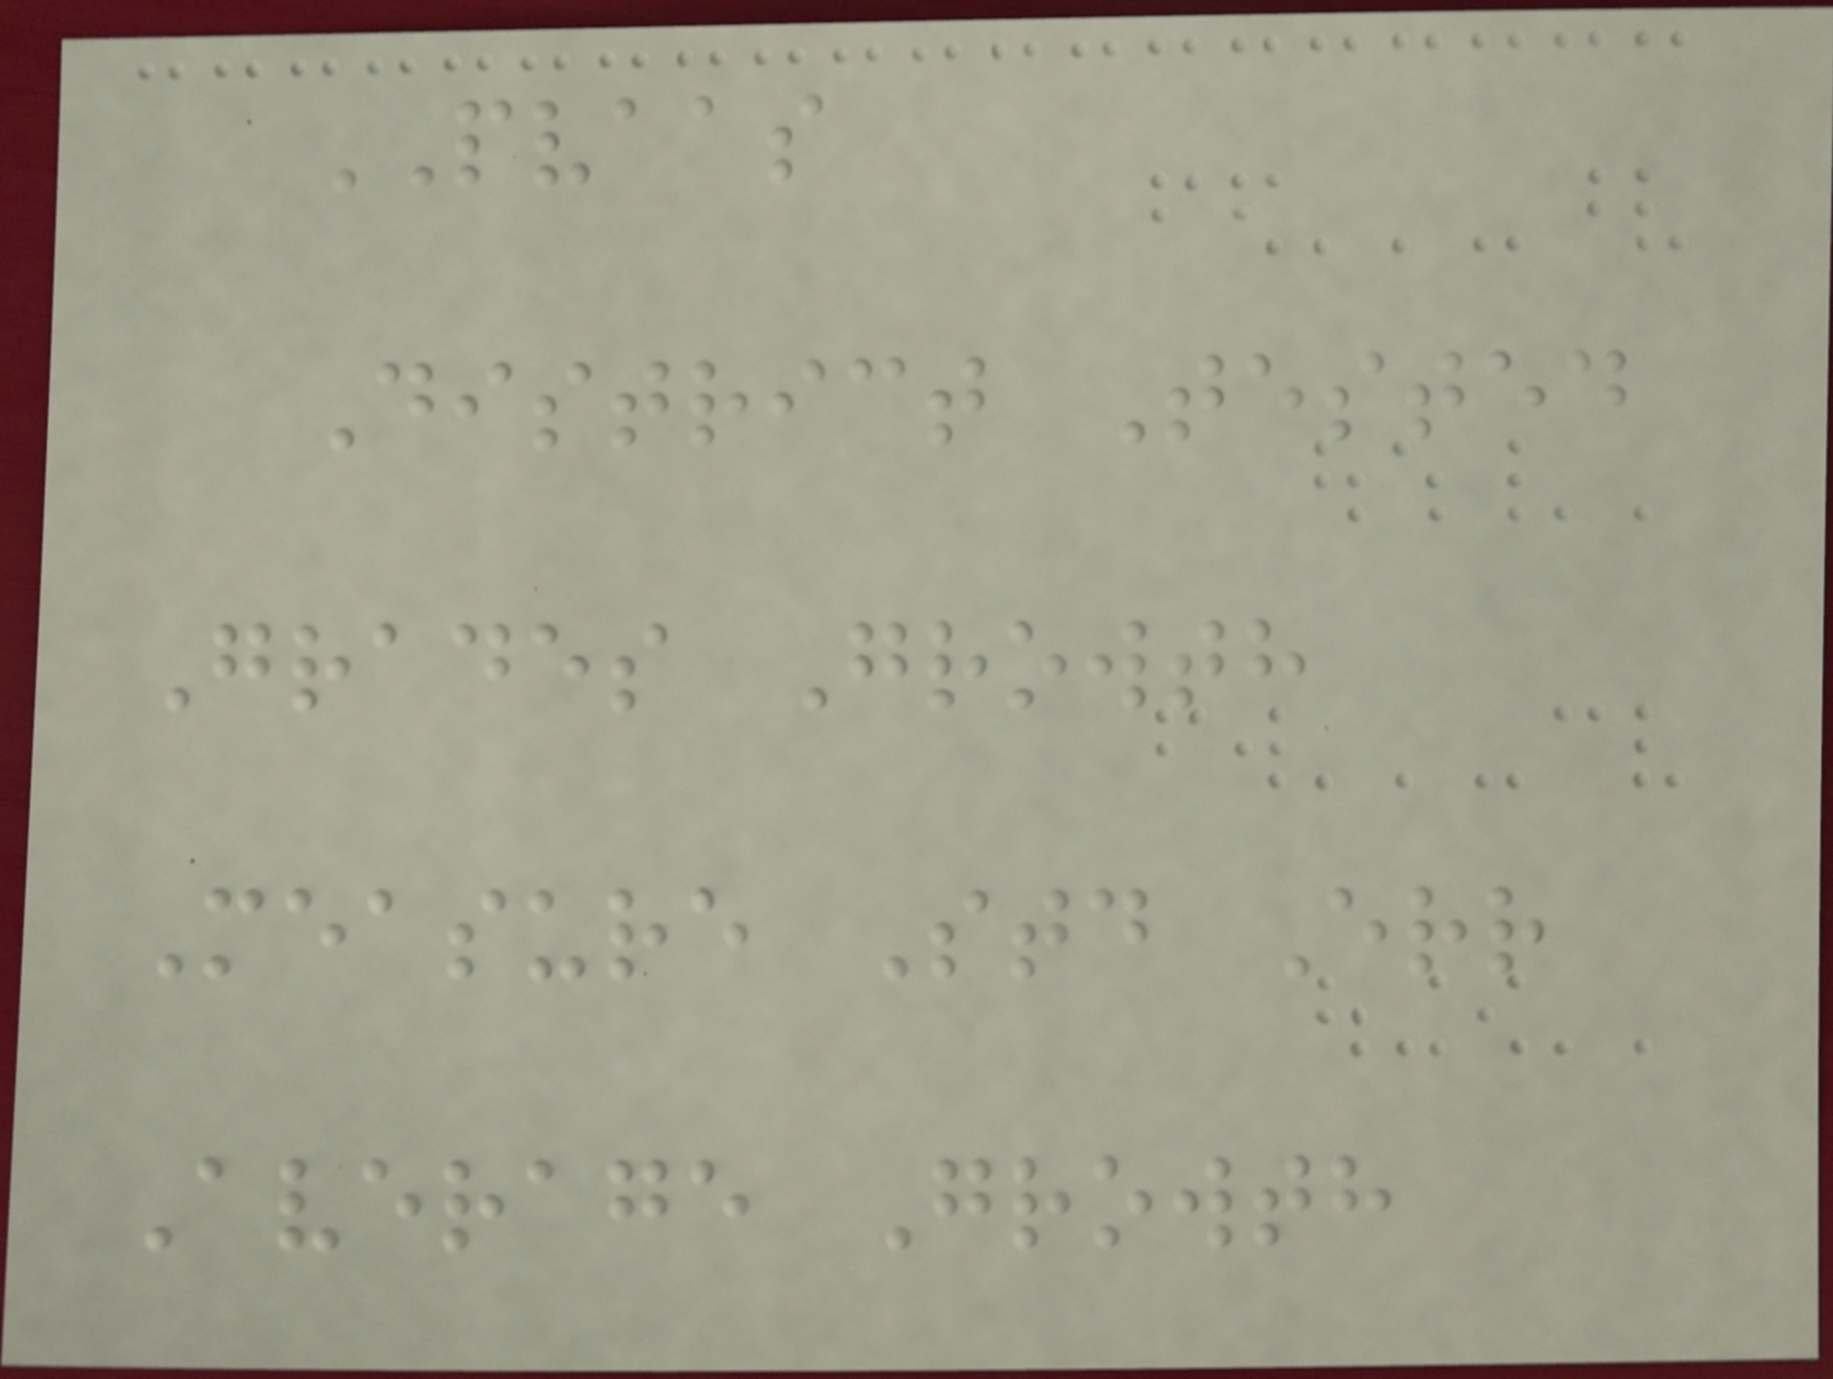PVAAS
District Tested
Grades Growth
Measure Std Err
Average Growth
